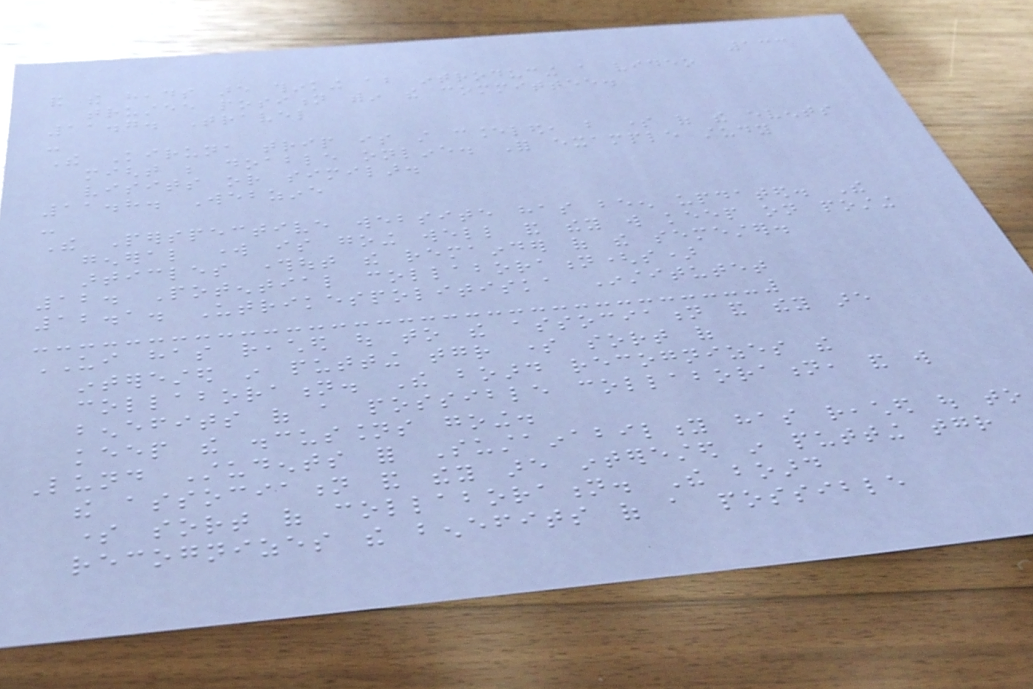133
and the heads are thinking about introducing a video
trustee position within the committee.
11.7. Travel
-
The Kiruna trip is still canceled, but some of the events
might be doable online. For example study
visits or similar.
11.8. Webzine
-
The Perspective website has been updated. The
general work is going well and they will keep on posting
articles throughout the remainder of the semester.
12. Potential collaboration(s)
12.1. Utrikespolitiska Institutet
UI has reached out to the association and they are
interested in putting together some sort of
collaboration. The board recognizes the
benefits of a possible collaboration, and will
keep the discussions going.
Lund Students for Sustainability has reached out to
the association and they are interested in putting together
some sort of collaboration. The board
recognizes the benefits of a possible
